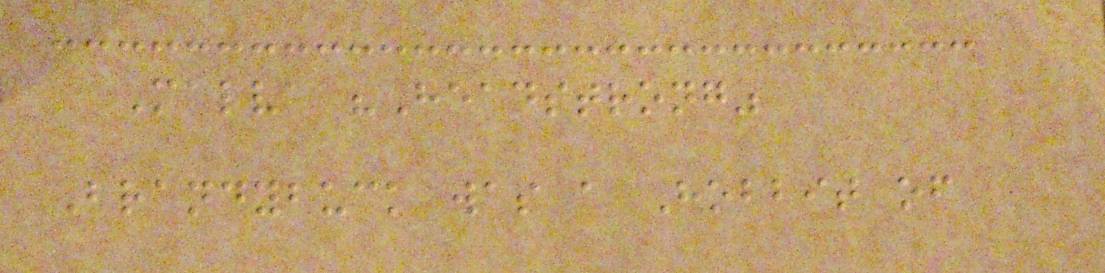Malva "Headstrong"
Brandybuck was a Hobbit of
